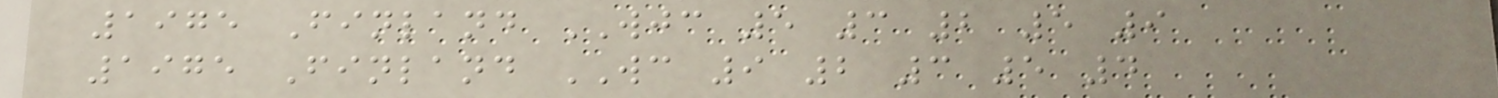1975 Finland WJC 5 3 2 5 9
1975 Finland WC 9 2 3 5 4
